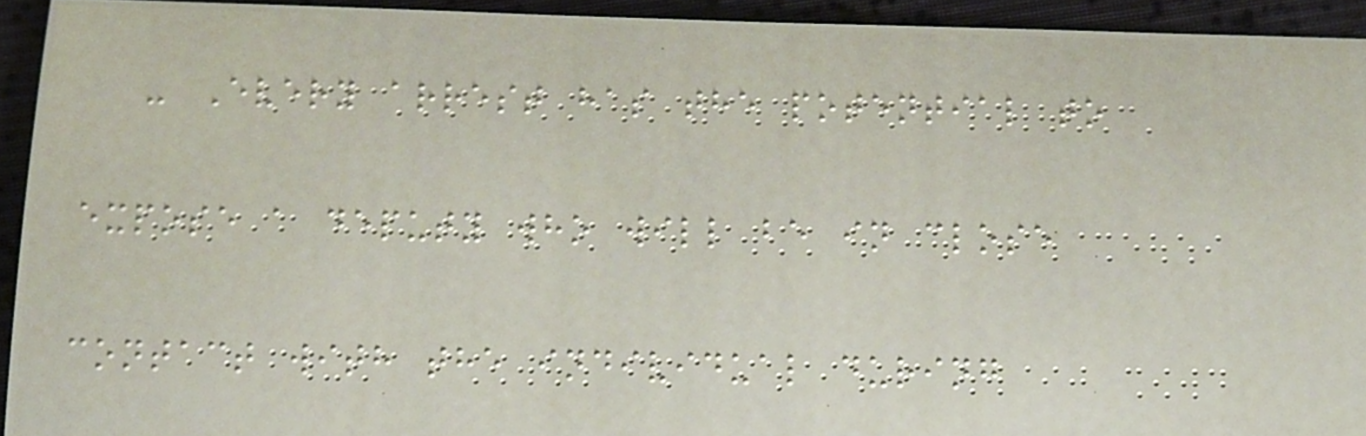- Every arrest has the potential to
expose a deputy who will be in close
contact with the individual during
